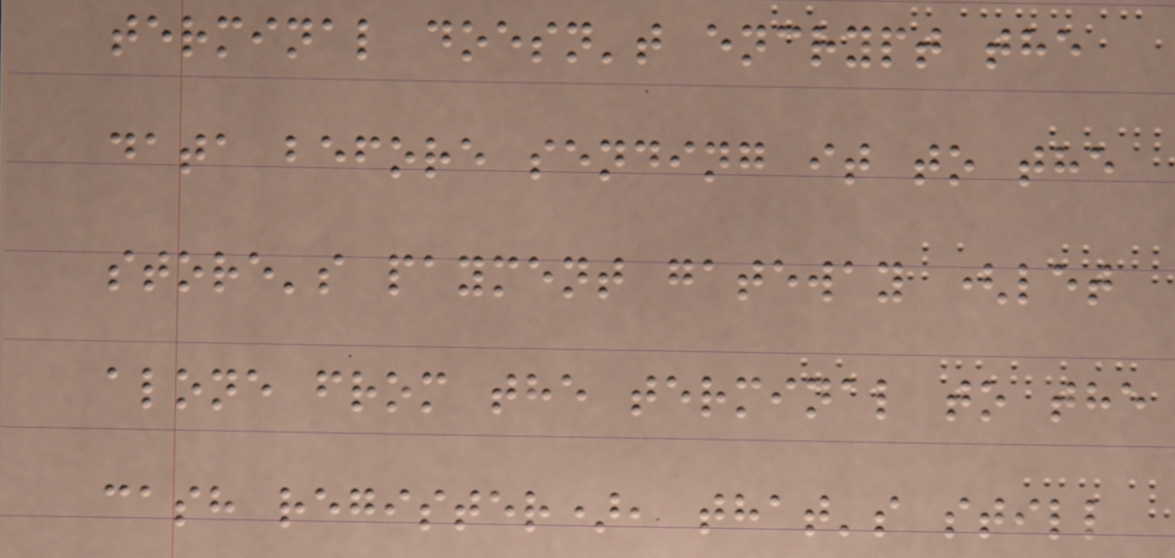terminal doesn't encrypt the
data before sending it to the
store's payment gateway (let
alone from the terminal to the
cash register), that's still
